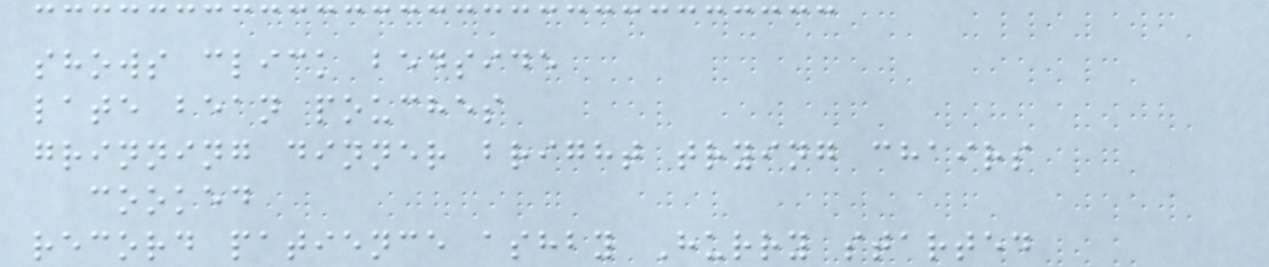shows click bedside
late bean pouches
grinning dinner bright trying chairs
cooked
record patience ashby Hurry started
